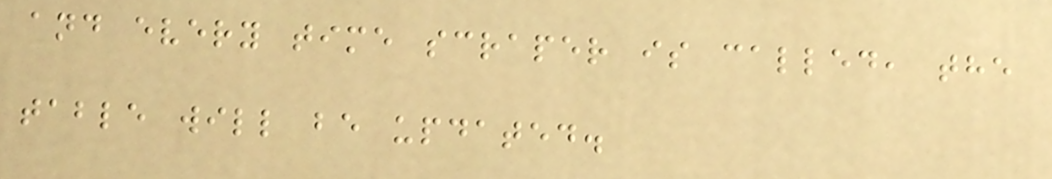and every time scraper is called, the
table will be updated.
